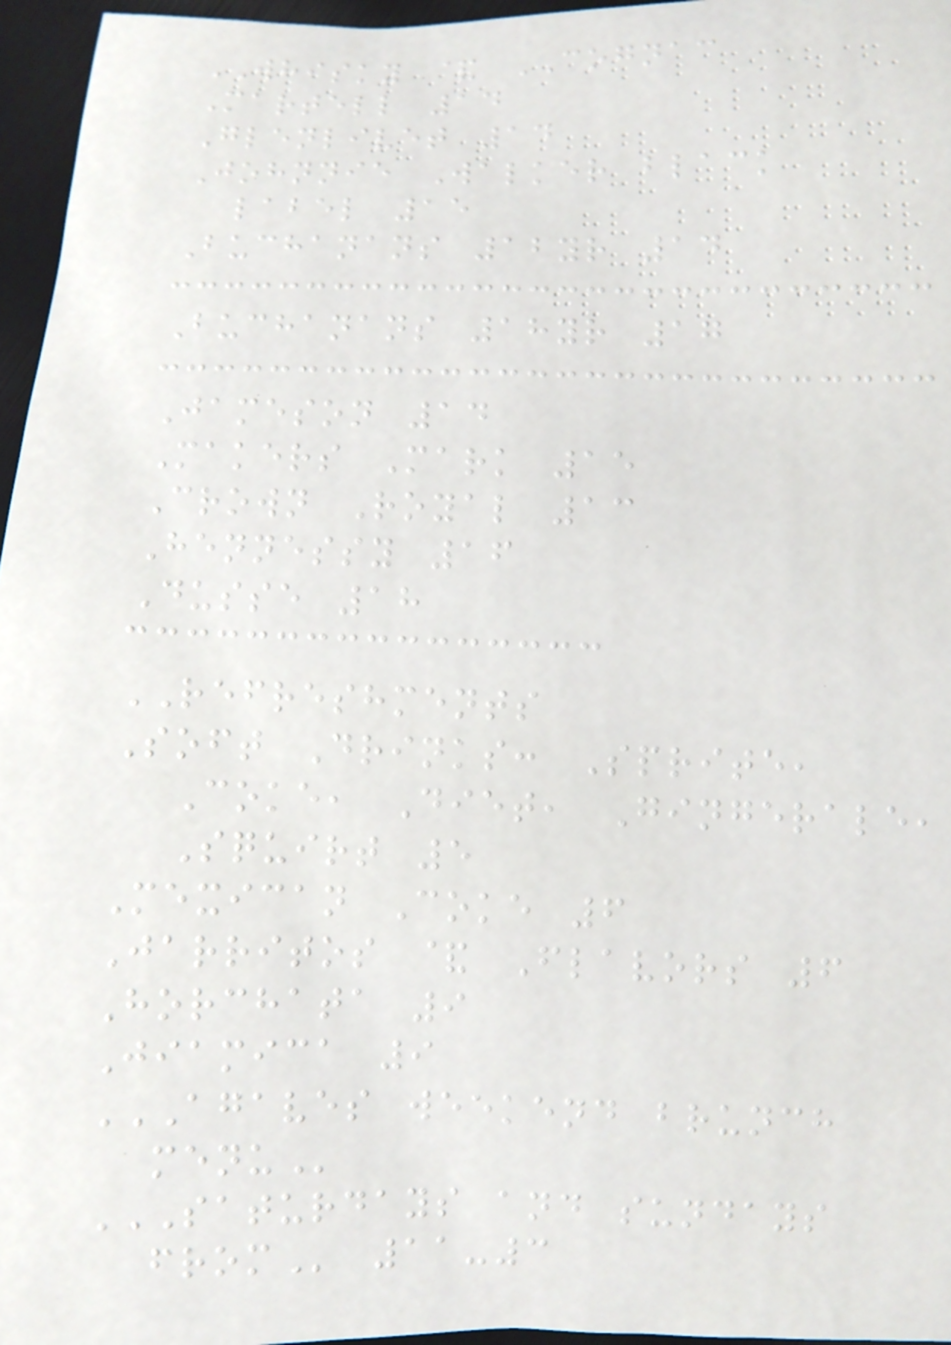WHISKY & COGNAC
Martell 14
Glenlivet 14
Johnnie Walker black
label 15
Buchanans 12yr 14
Buchanans 18yr 17
Jameson 14
Makers Mark 15
Crown Royal 13
Hennessy 16
Dusse 18
REFRESHMENTS
Soft Drinks: Sprite,
Coke, Diet, Gingerale,
Squirt 5
Mexican Coke 6
Jarritos & Flavors 6
Horchata 9
Jiamica 9
AGAVES WEEKEND BRUNCH
MENU
SATURDAYS AND SUNDAYS
FROM 11-3
